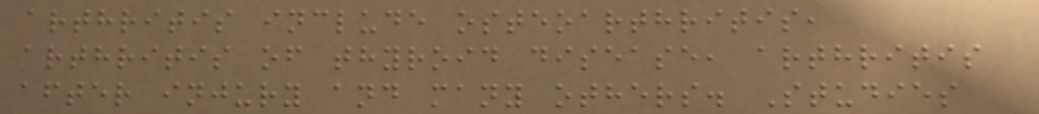arthritis include osteoarthritis,
arthritis of thyroid disease, arthritis
after injury and many others. Studies
